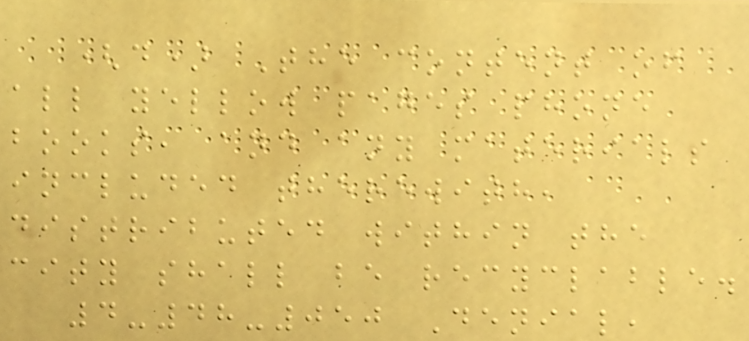(d) The content of
all yellow pages phone
books, and any materials
included therewith,
distributed within the
city shall be recyclable.
4-48-050 Denial,
